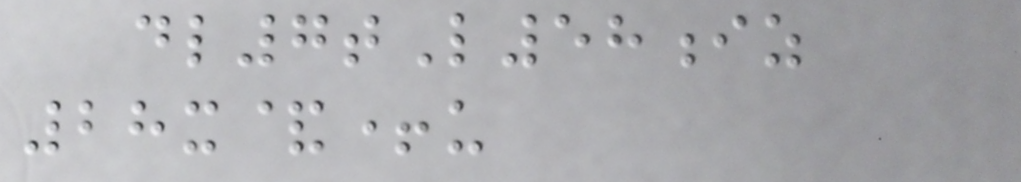dl7tL58iz
28x&+u
